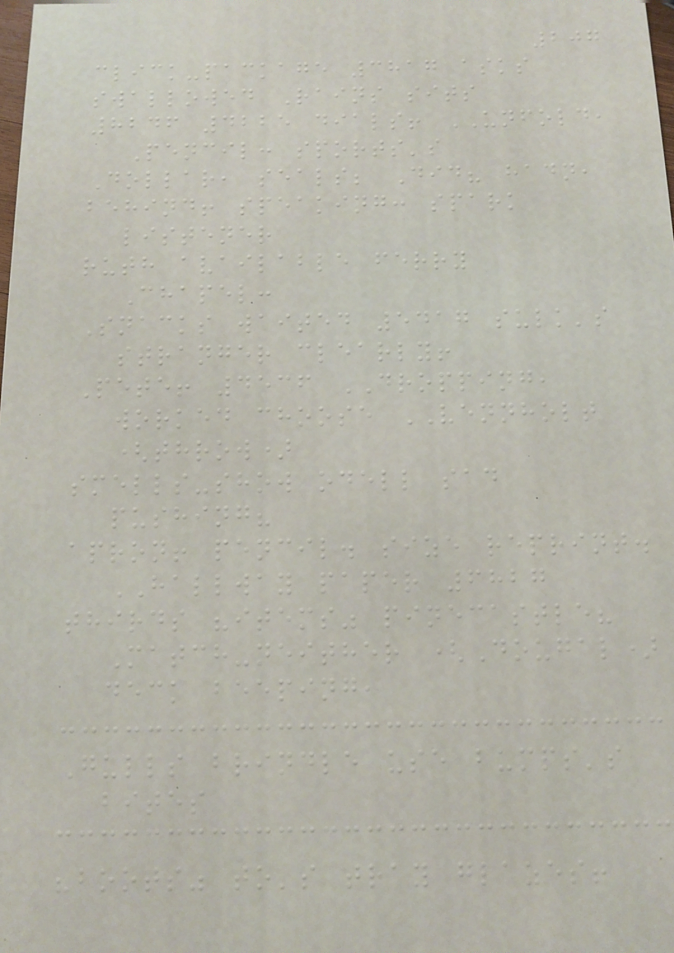207
click-package 3817 asks
swallowed Rains sits
8246 4225 dials! UNFOLD,
Pencil: sports's
Dollar, seals; Did? hadn,
behind! speaking: spark
listener
ruth available ferry
Chapel:
Snacks waited 5417 sulk's
stranger clearly!
Pete! 4536 DROPPING,
worked choose VENNHOLT
(throw)
smells-show odell sad
pushing?
apron! pencil. size reprint.
HALLWAY paper 6827
thirds "items" pinecastle?
Match-neither (Dougal)
deck beeping,
Gulls brindle use bumps's
bites
"boots" to's tray glazes!
